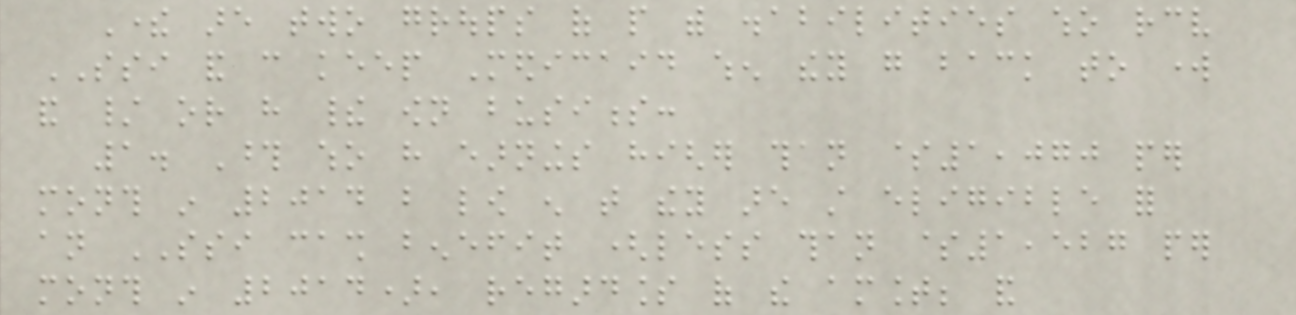There are two groups of people with disabilities who receive
SSI and can keep Medicaid when they go back to work
and / or have their own business:
1. Those who have earnings higher than $1,070 per
month in 2014 but low enough that they are still eligible for
an SSI cash benefit (less than $1,527 per
month in 2014), regardless of the amount; and
